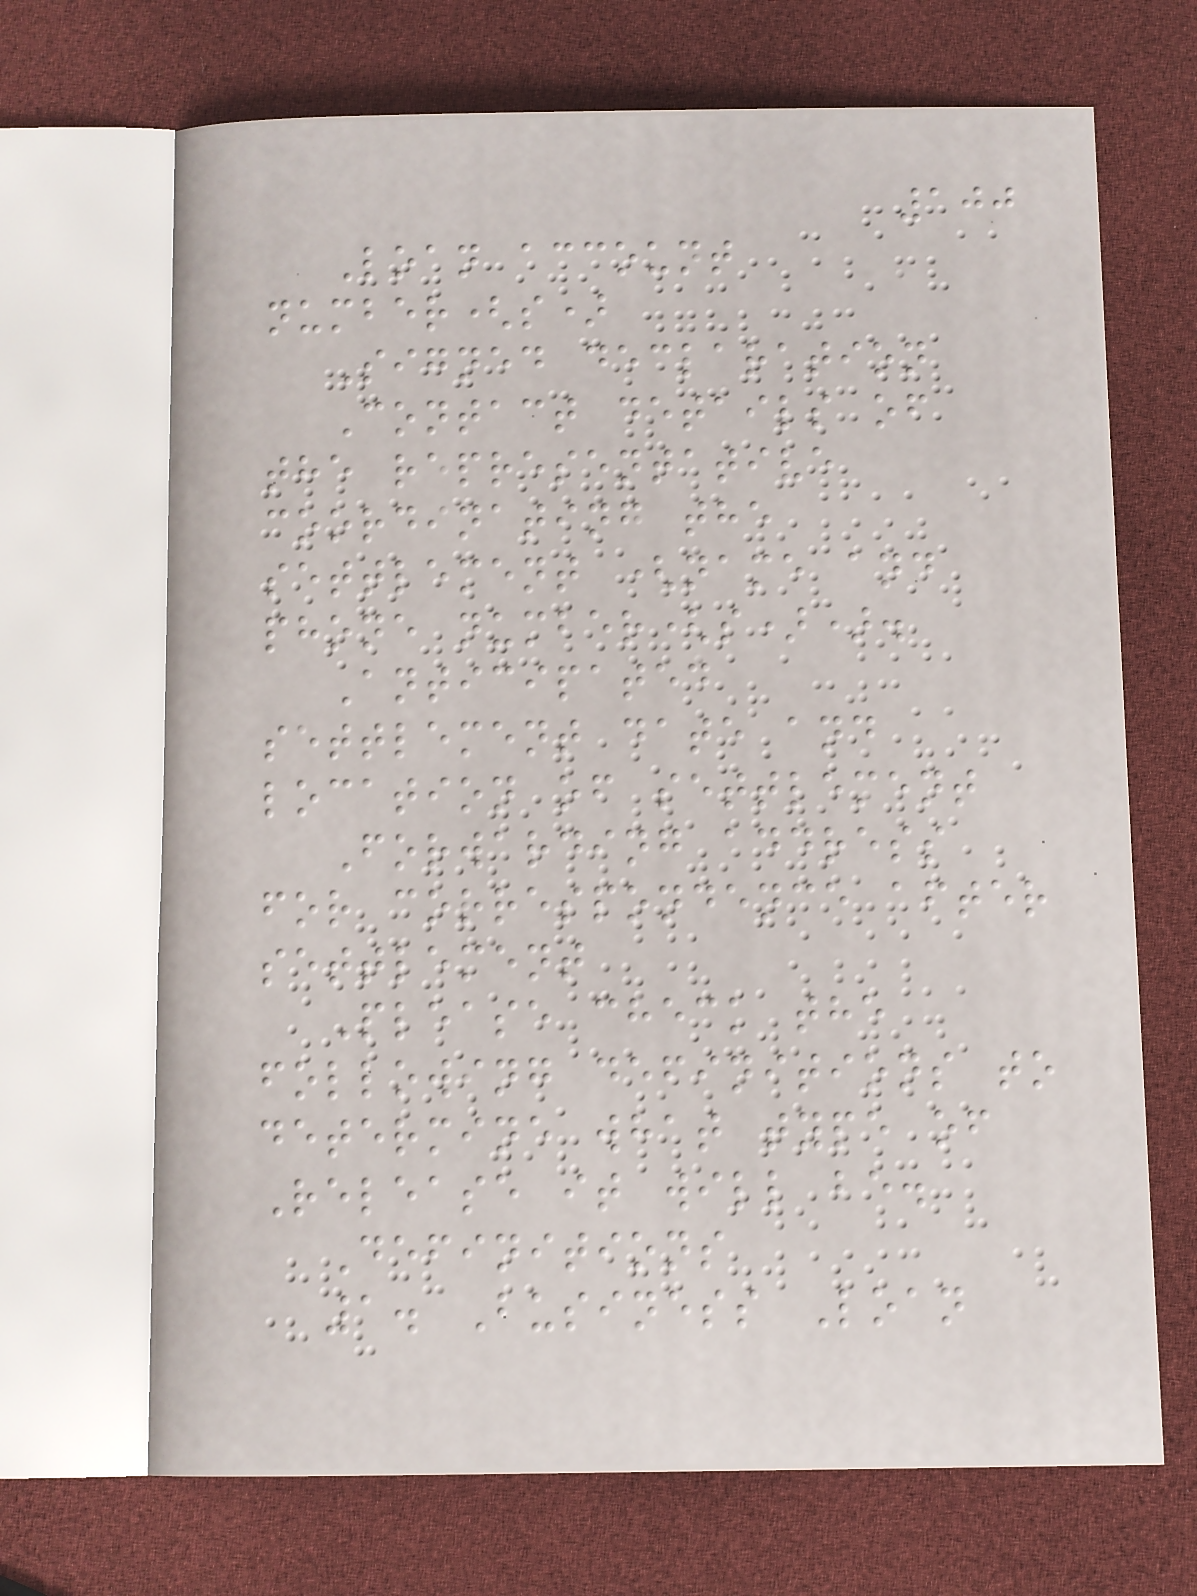100
Loan account
number(s)
Signed declaration
Contact details of
the representative
coordinating the
settlement (name and
phone number(s)).
Anticipated
settlement date and
location of settlement
Forwarding address
for correspondence after
settlement
Please check the
following definitions to
determine what type of
Release it will be.
Definitions
1. Business Loan
